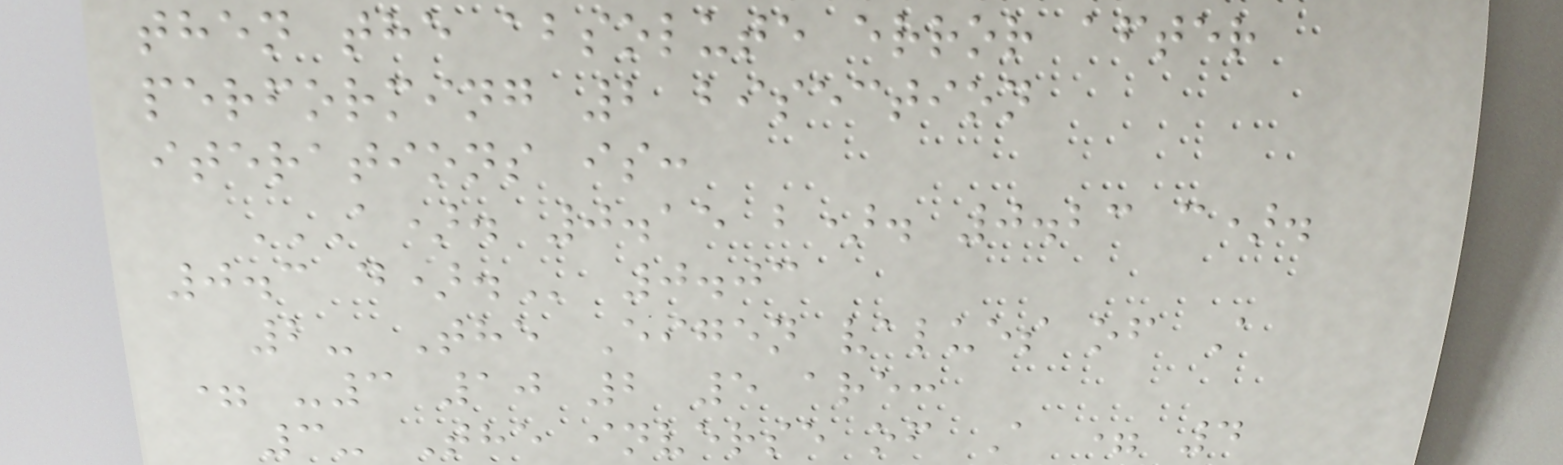then the absolute error after
performing 2 bisection
iterations is:
A). 0.15 B). 0.23 C).
0.3 D). 0.03
2- The Eigen values of A
= -3 10 2 5 are:
3- The inverse of A = 4
